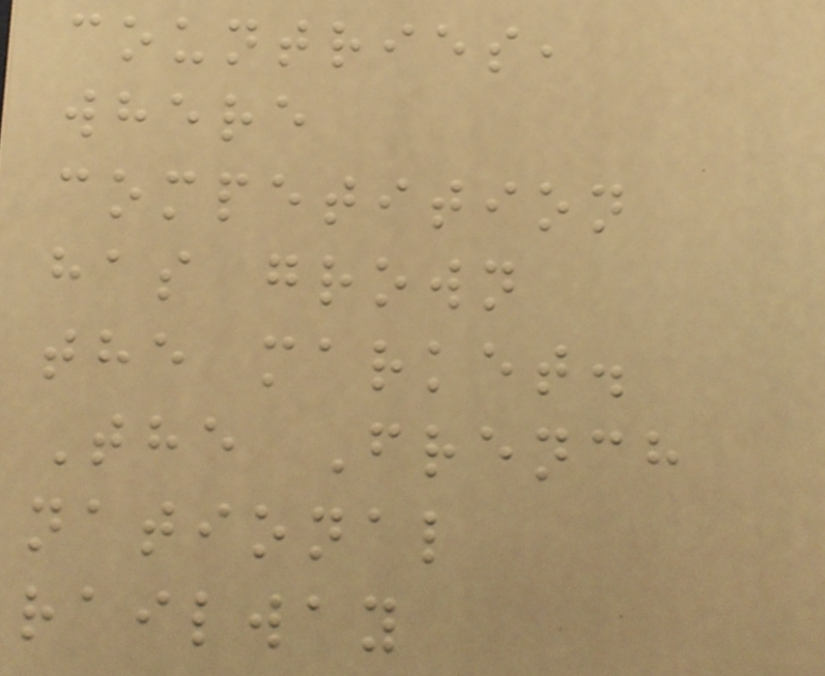countries,
where
competition
has grown
the market.
The French
national
railway
